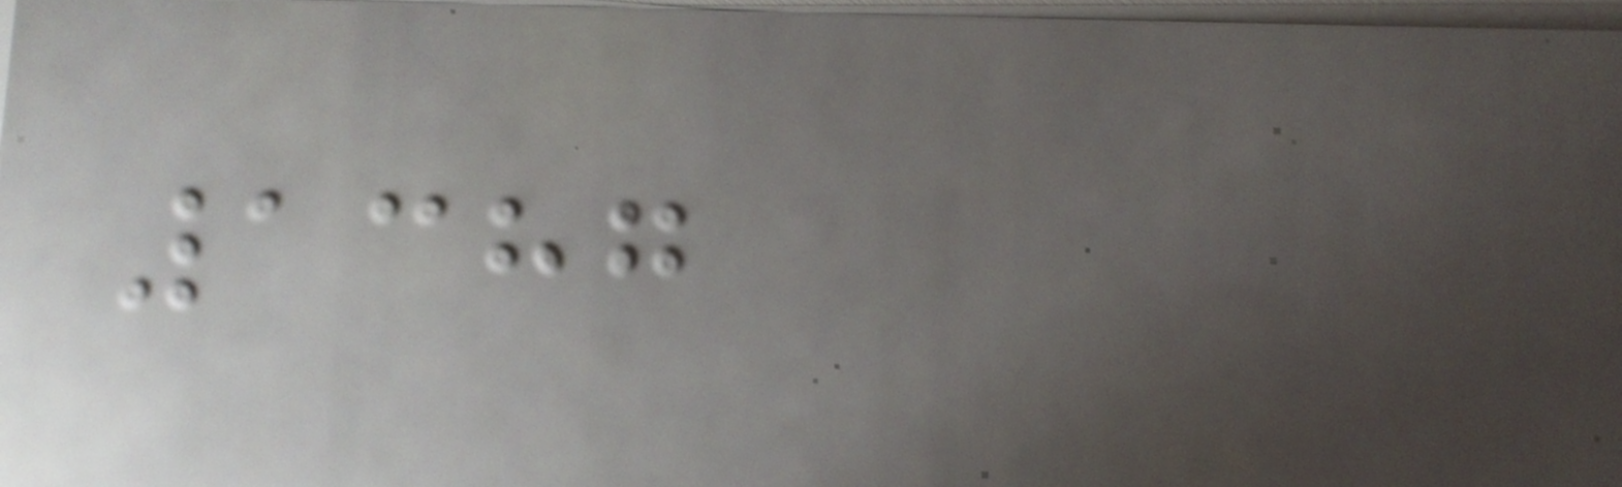1387
